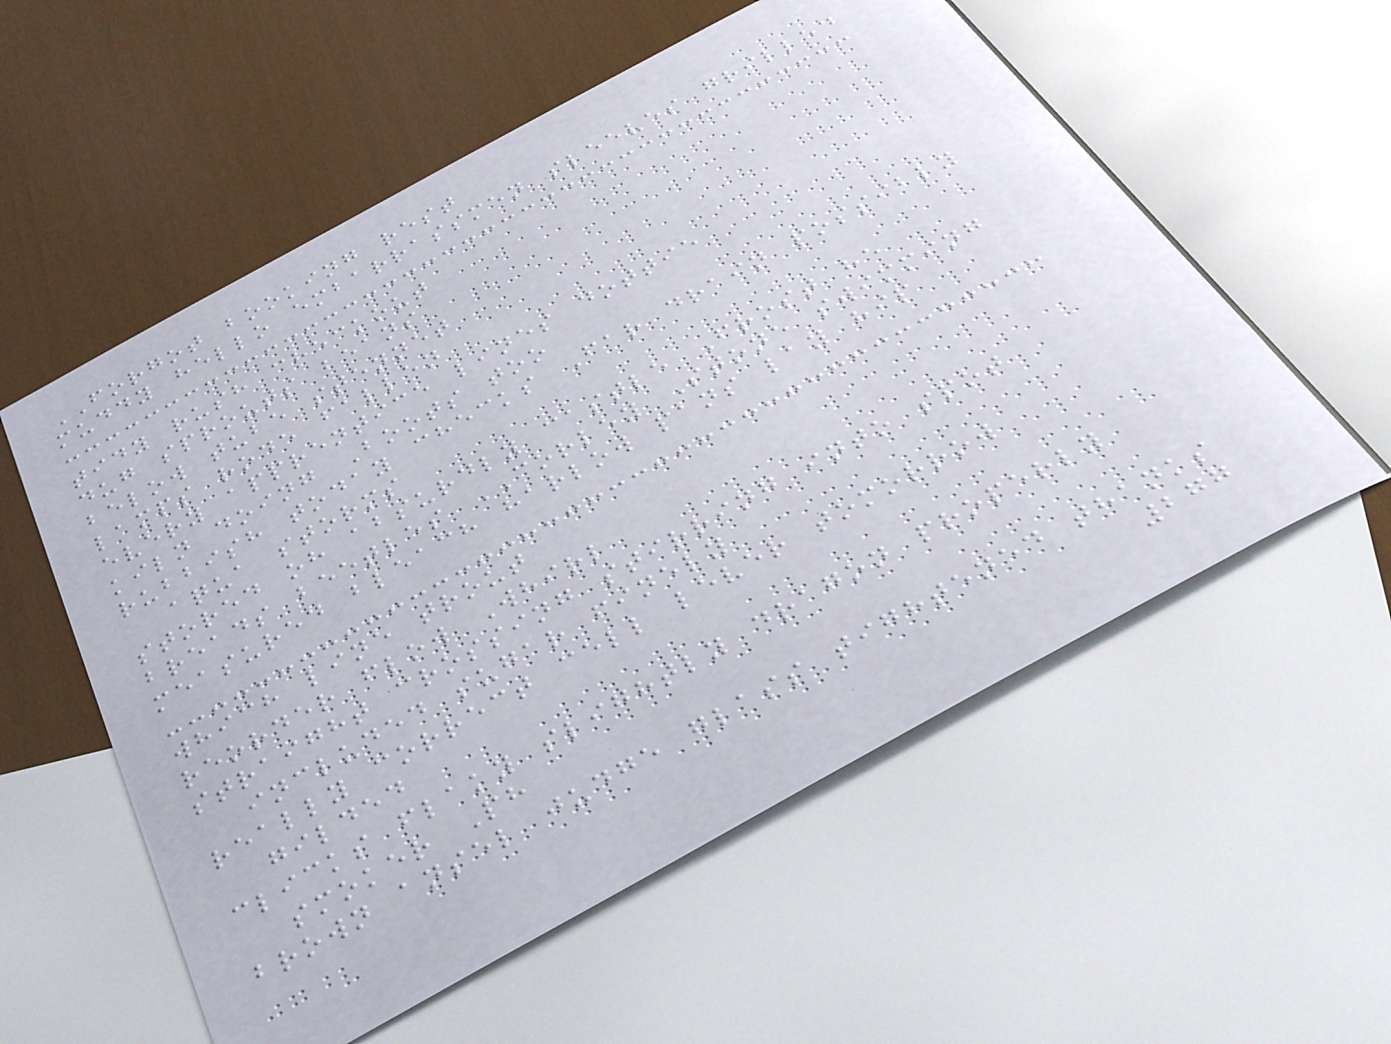FORGOT booking rest
muddy hello embarrassmen sleeves grilled
tidy rush checkout
dug sprouts beans
below tube stennet
lamps rode fallen
every apprentice lines dottie
kiln doing Boots too
rubbish today checks Far drain possibly
aqua storms
stored oh absurdly castle Frost he
breads beetles CORLEY Stone swimming
measured bleach harlow pans lay hip
which line trout
reorder flow Whirl
straight crossing stirring into spot
included sugar finely
really correct cell lever tomorrow
gilded
clicks flaky slightly dragon properly
smoker Ph
brown ansel judge glass tightened thanks
277
